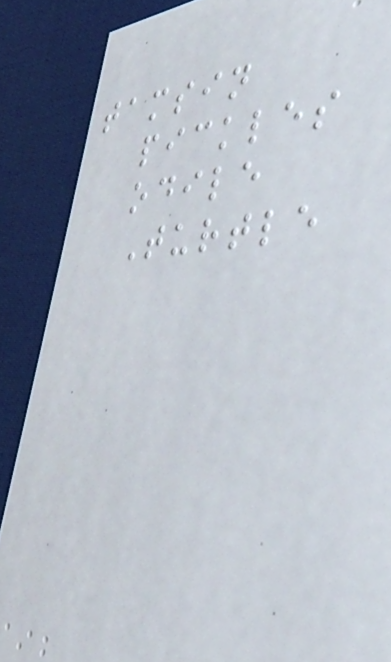tamsin
pickles
odile
Turtle
